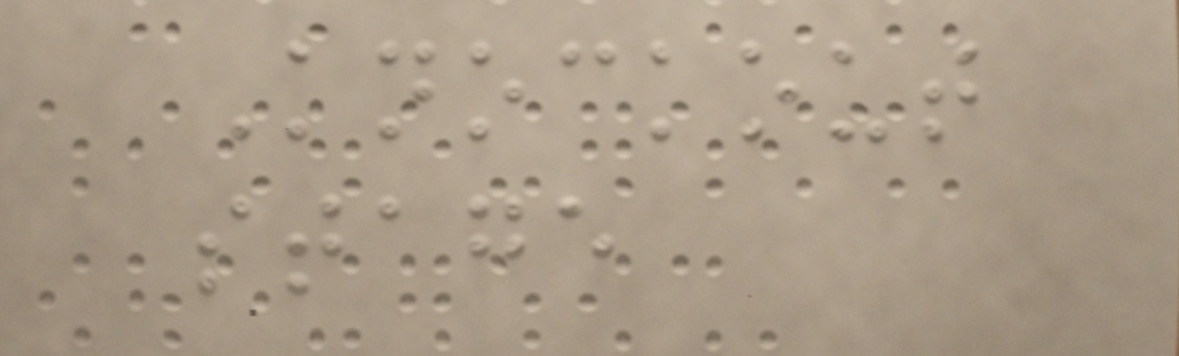Knockout
stage
